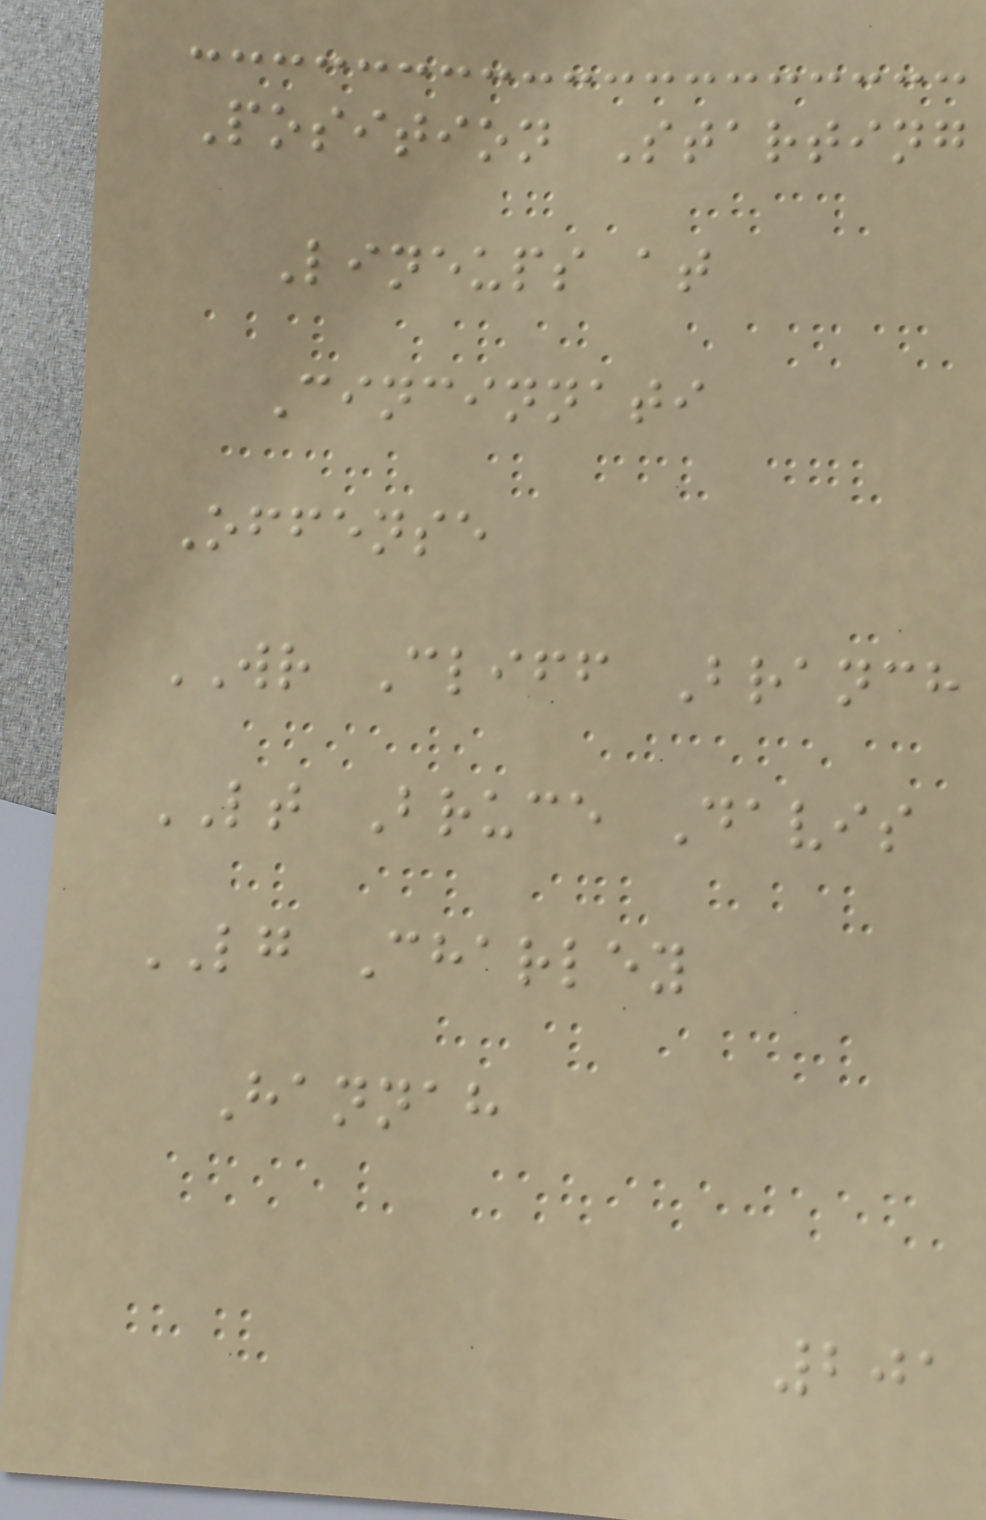Position Starting
Lineups at
Cincinnati
Offense
WR Cliff Branch
LT Bruce Davis
LG Charley
Hannah
201
